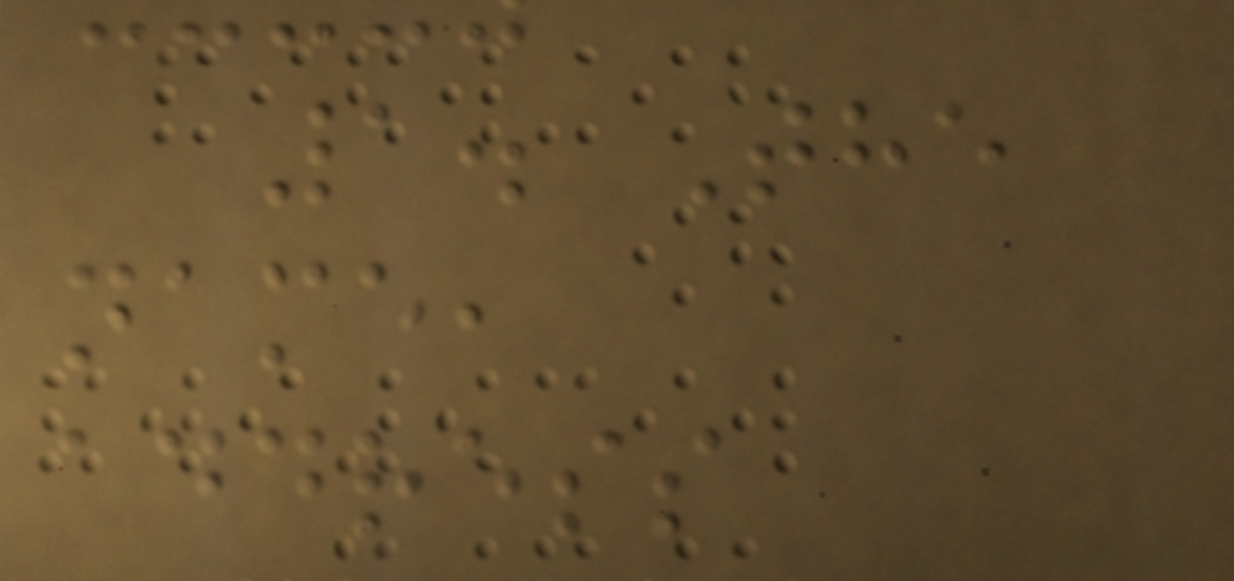1. The
name,
address
